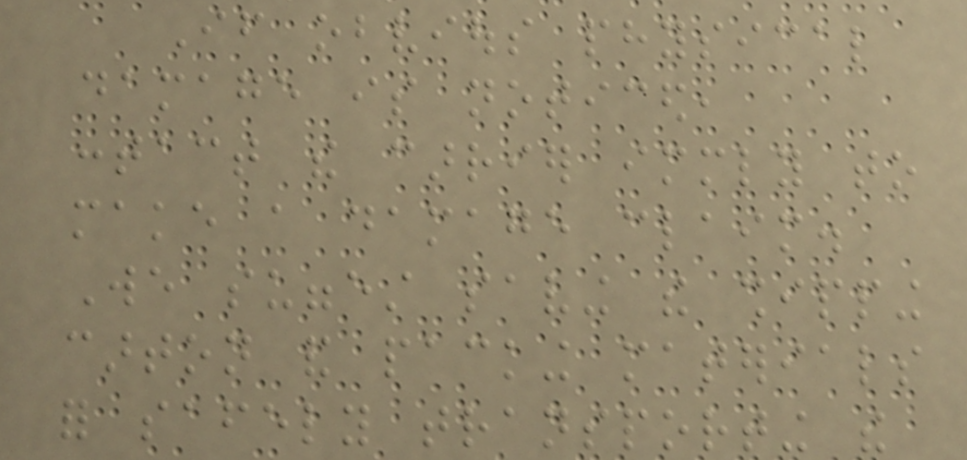If obvious physical
damage is noticed,
contact the carrier immediately to
make a damage claim.
We suggest saving the shipping
carton and packing materials
for safely transporting the
